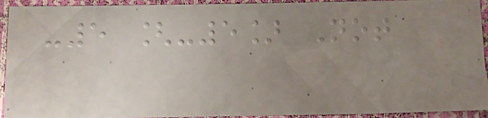-5 [-5] Not
